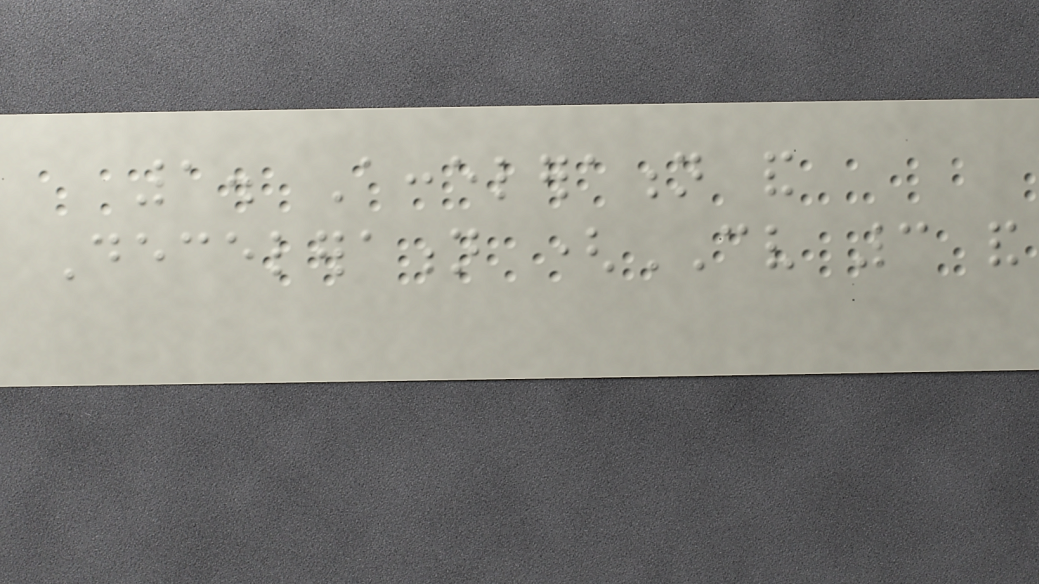1. Acceleration and
Deceleration (CV 3 and
